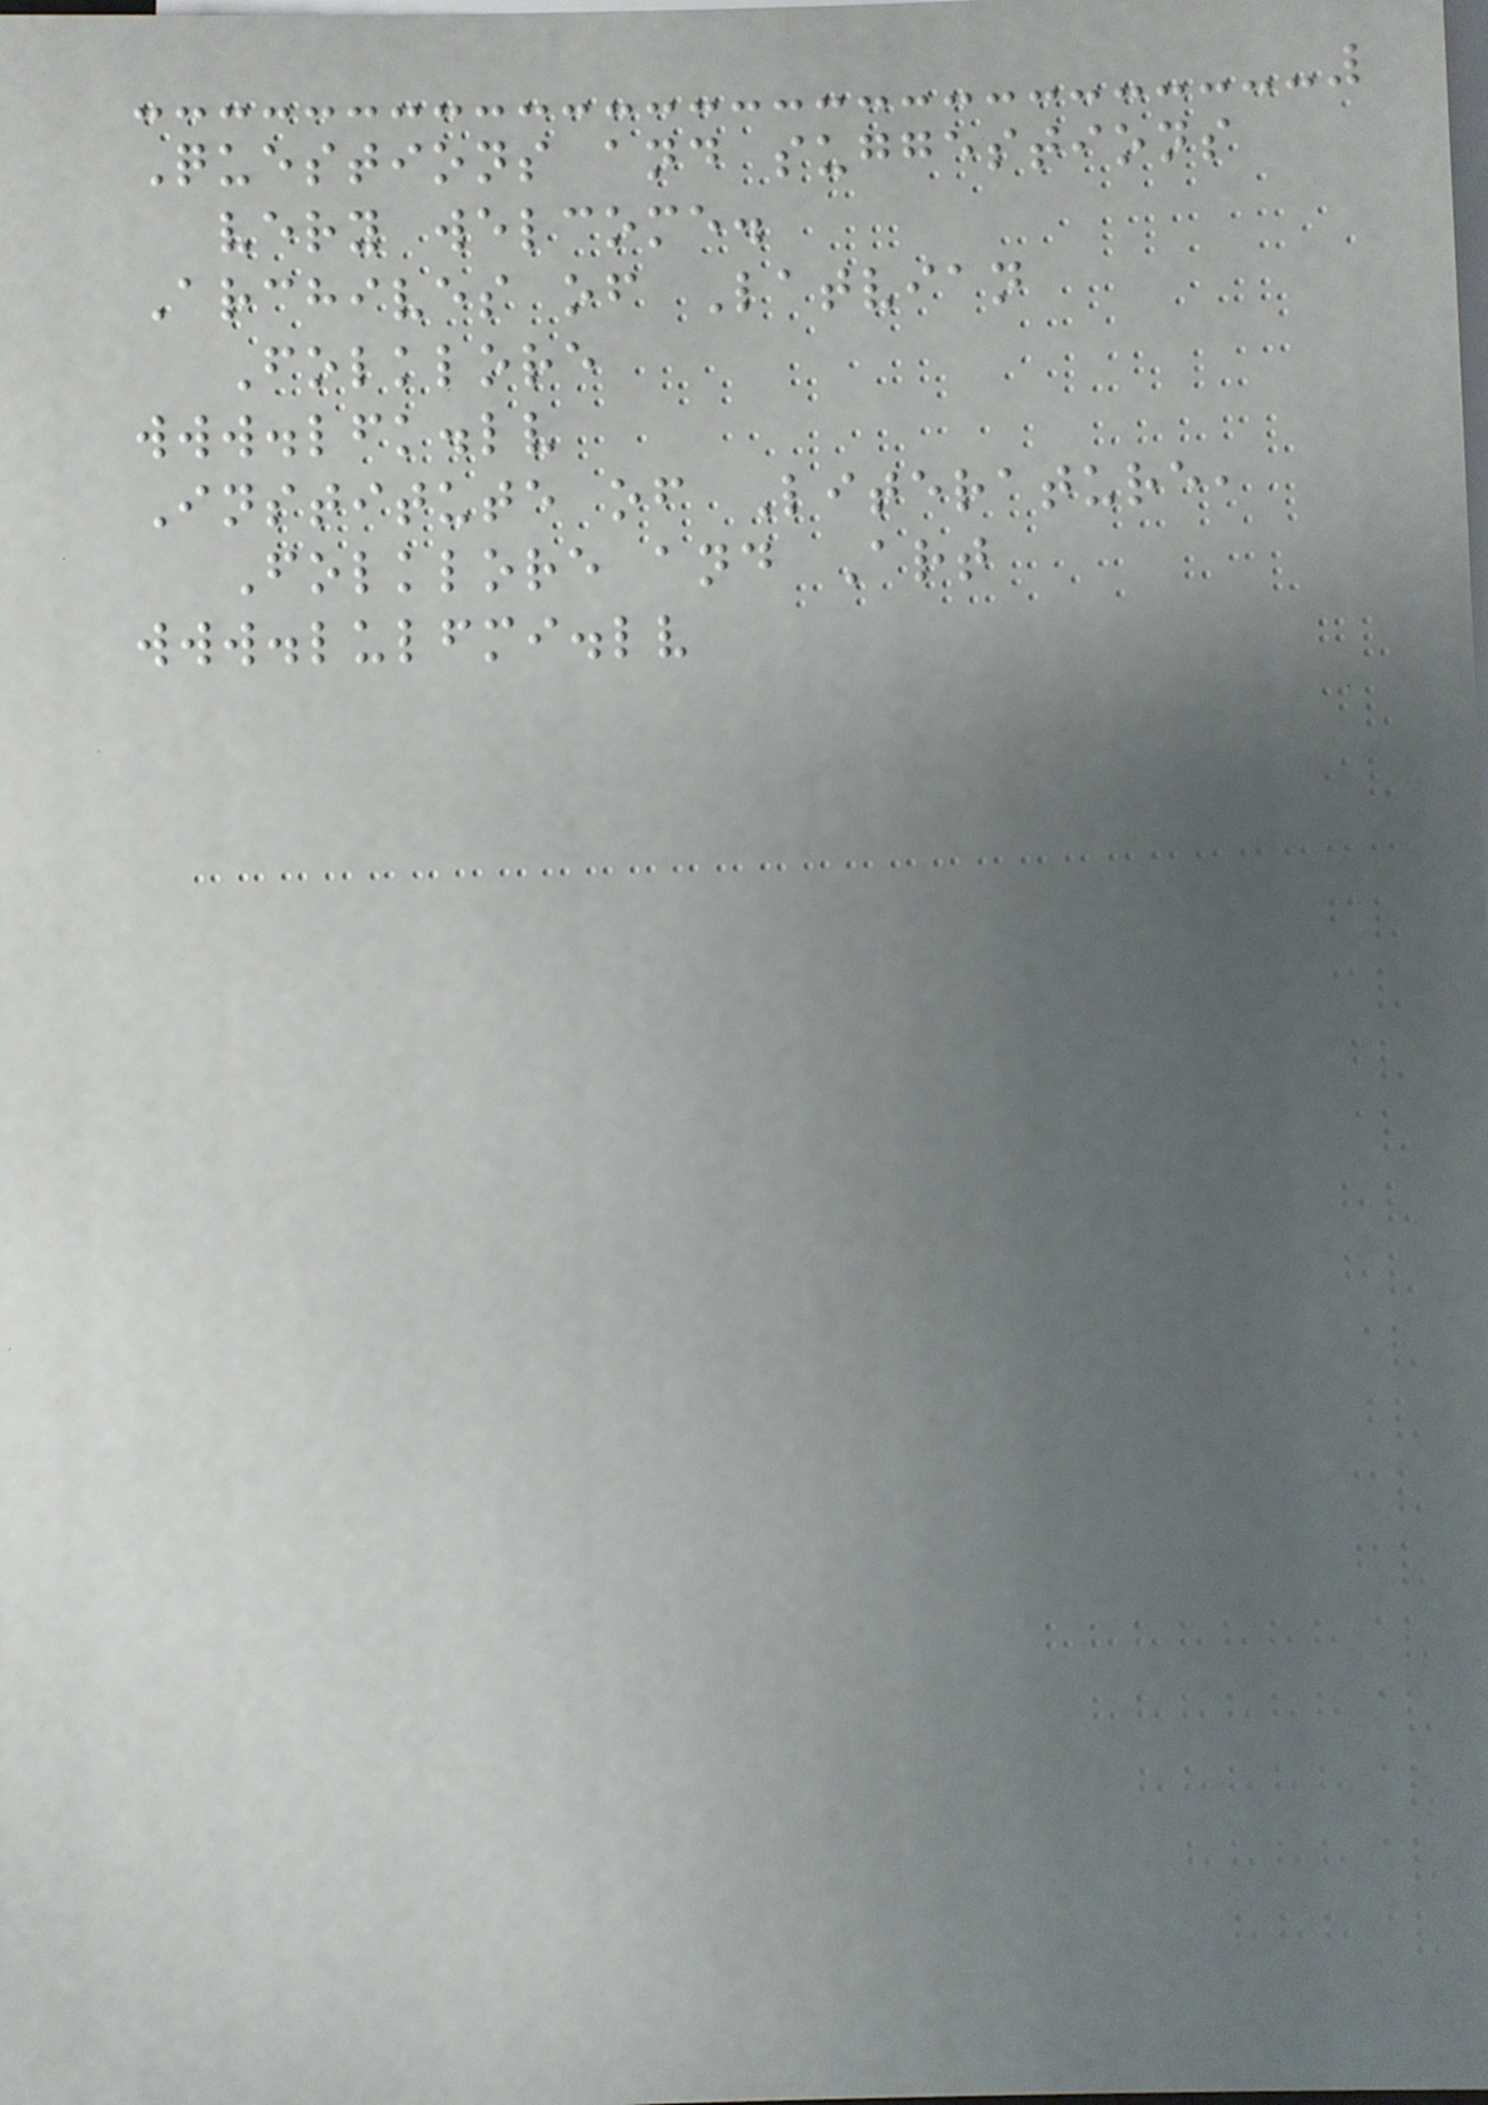Questions and suggestions
very welcome.
Archives of Latvian
Folklore
www.lfk.lv
Institute of Literature,
Folklore and Art
www.lulfmi.lv
